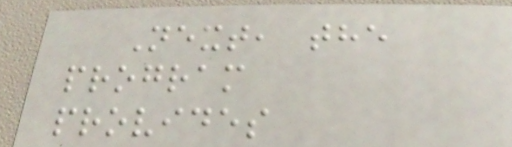Next, the
program
provides
